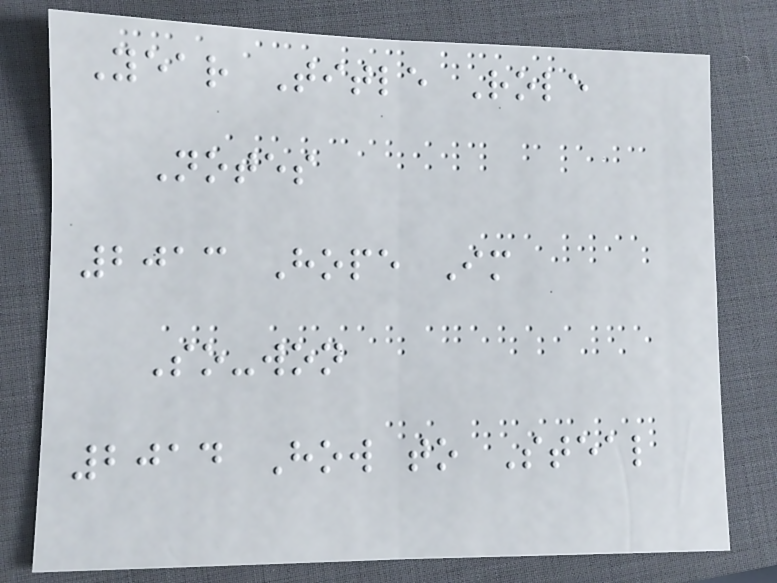Year Title Role
Notes
2013 Hope Im
So-won
2014 How to Steal
